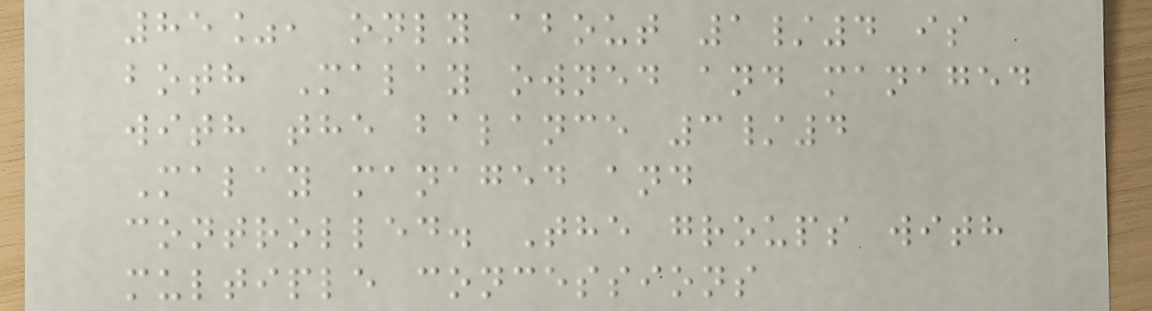85%, only about 1/4 is
both Malay owned and managed
with the balance 3/4
Malay managed and
controlled. The groups with
multiple concessions
